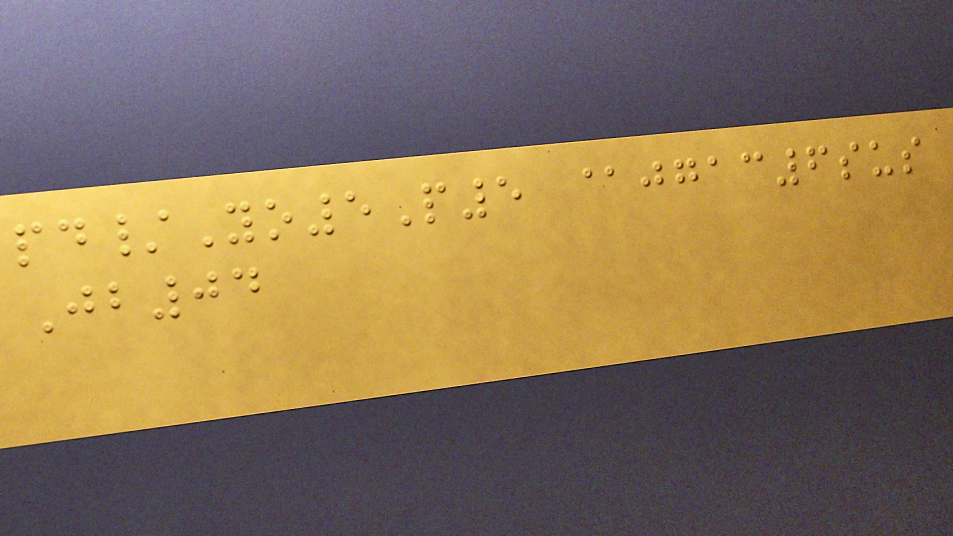pd/Yo5P5 @jgac6sus
Jb04
